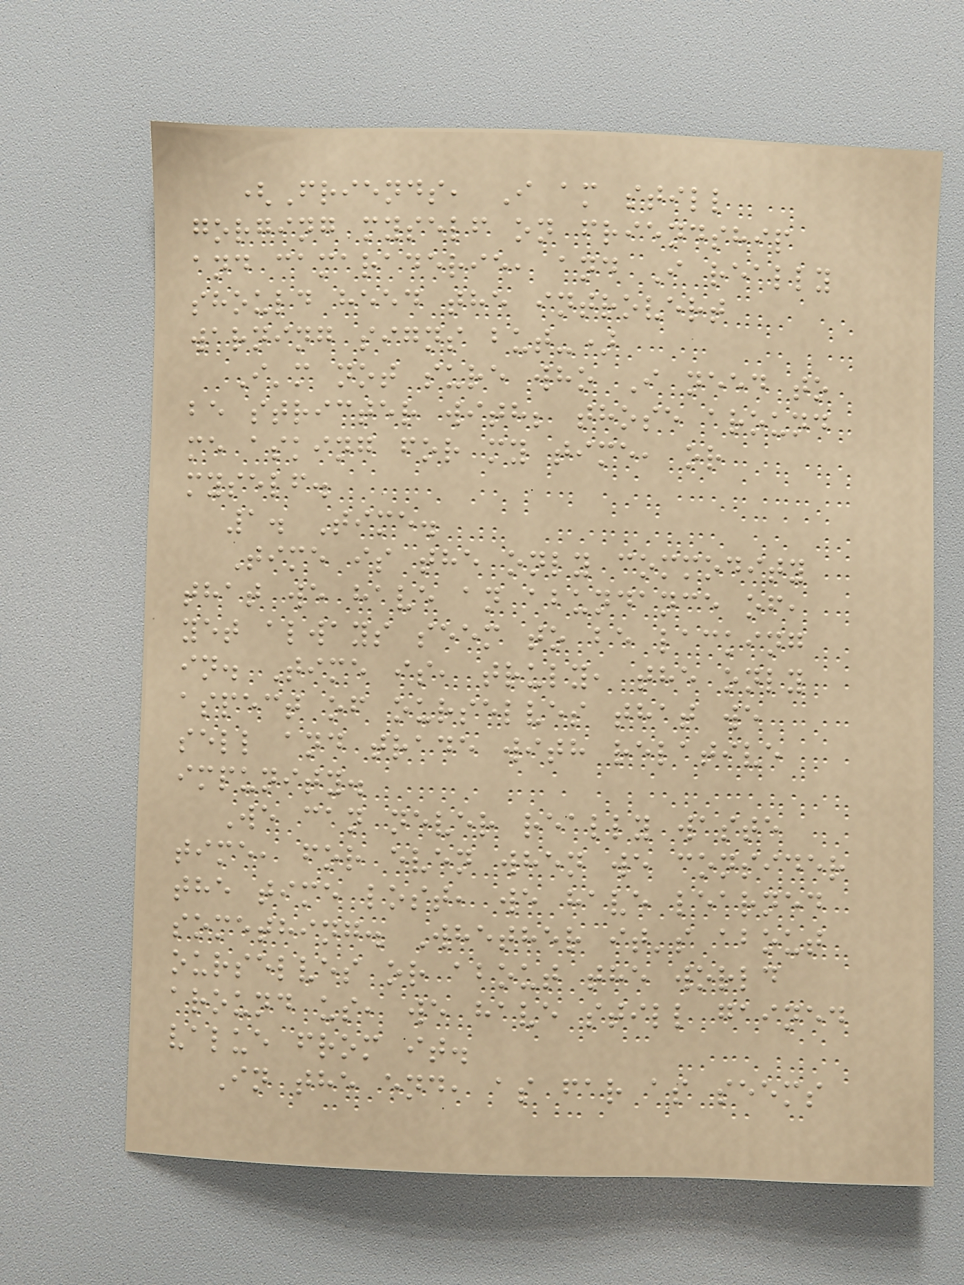(Friends, I am still
gorging myself on friendship
and camaraderie, and I really
should heed the introvert
warning signs but-)
I'm not sure who I need to
be stricter with; those around
me asking for my time, or
myself.
1. Time.
Time is the only commodity
that we have an abundance of,
yet always seem to be lacking
in. Time is, truly, the only
aspect of ourselves that we
sell and trade with relative
impunity.
We can never really waste
time, for even when we consider
the time lost, we have learned
something. Whether it's about
ourselves or about the world
around us, we have still gained
value from it.
In the end, as far as seems
